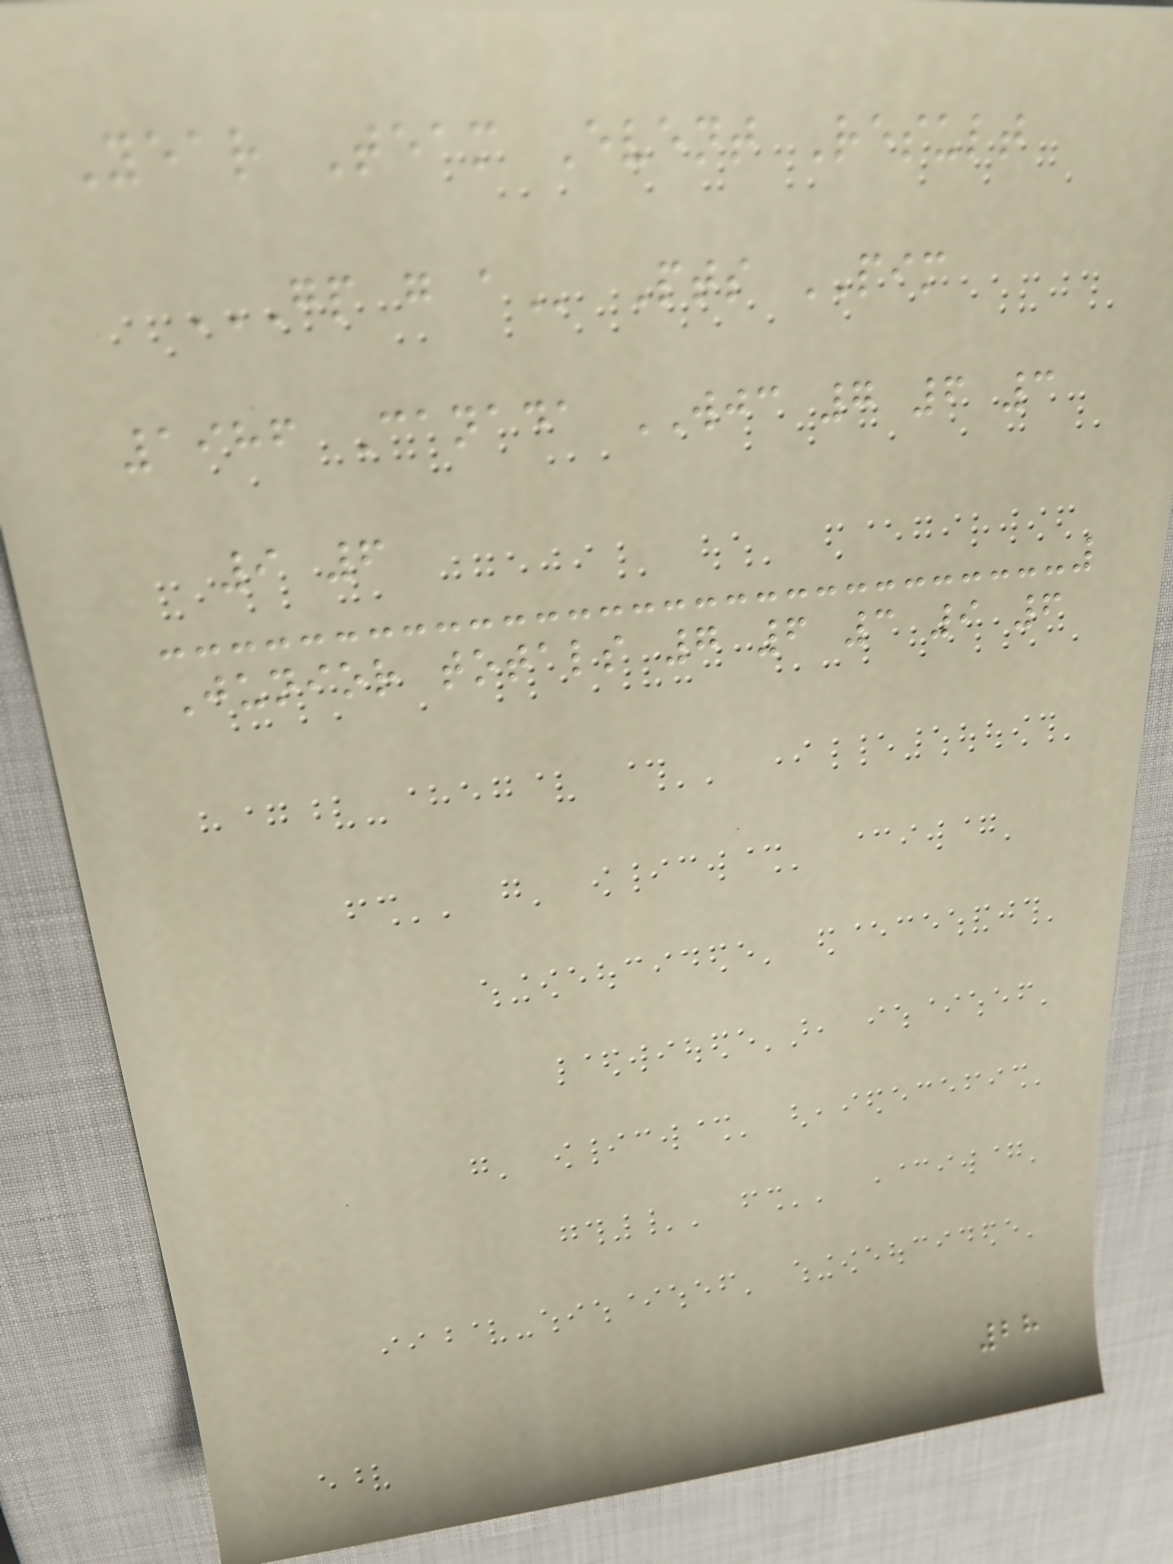Year Team Event Result
GP G A Pts PIM
1986 Canada WJC 7 6 3
9 6
Junior totals 7 6 3 9 6
28
